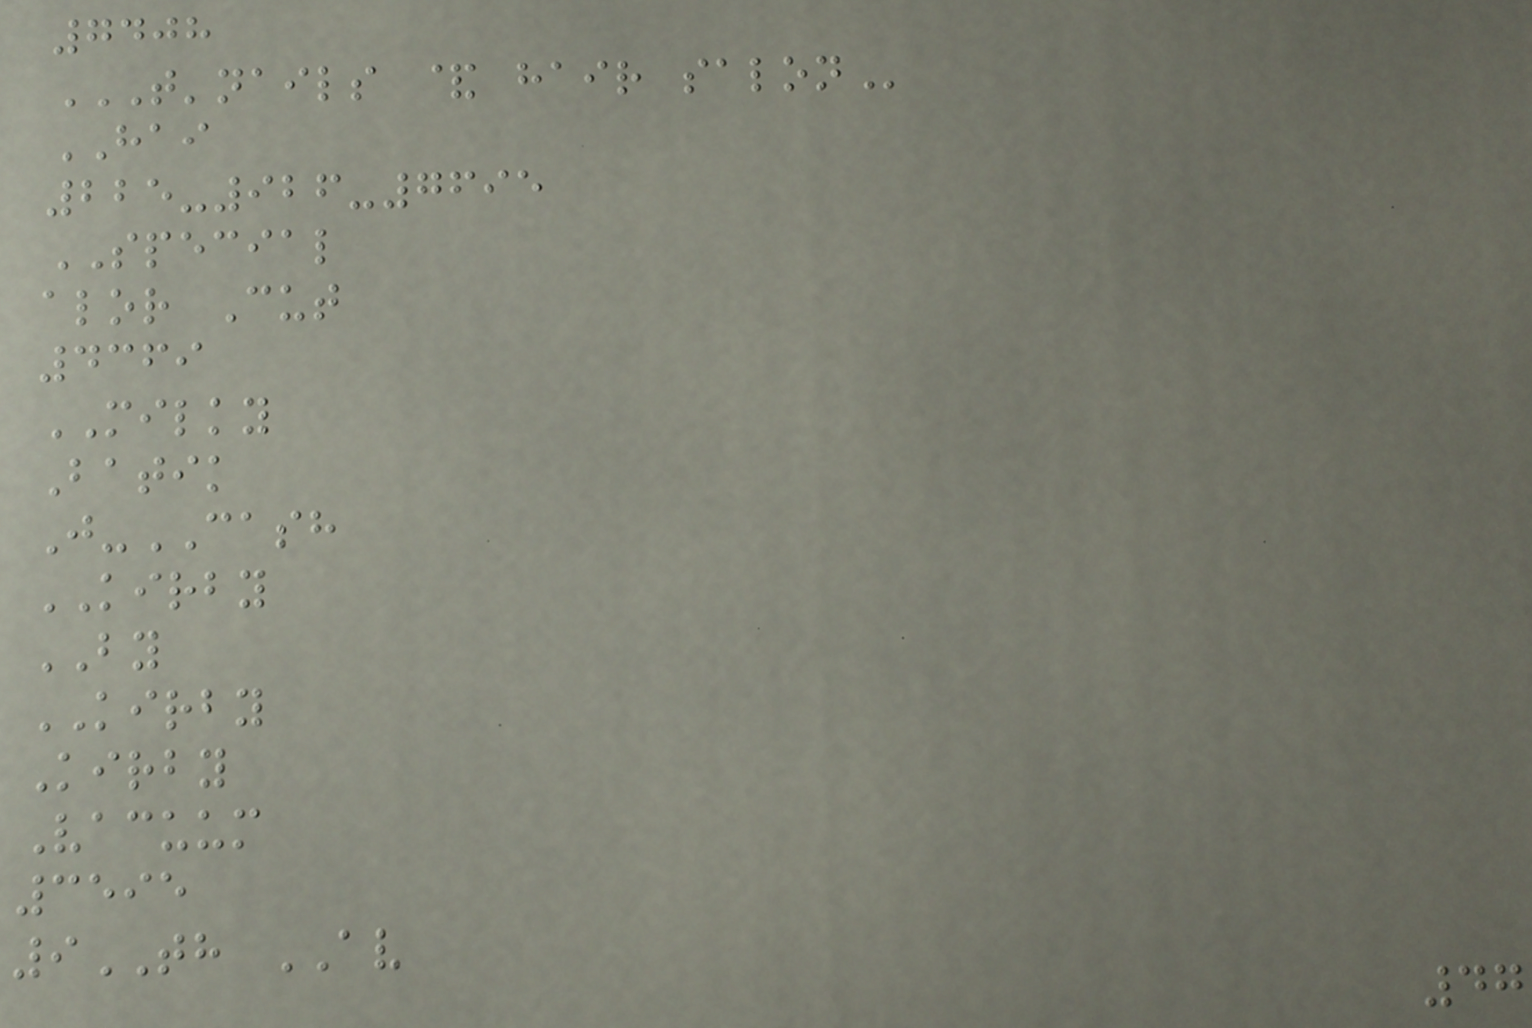7408
T'NAILS & HAIR SALON
HAI
225-926-7695
SPECIAL
alor Cut
4369
MILKY
Batik
J-CASH
KIRBY
BY
KIRBY
Kirby
Vacuum
3595
9TH AV
47
